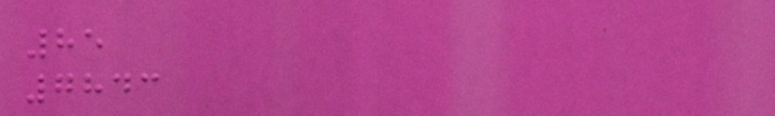85
7843
